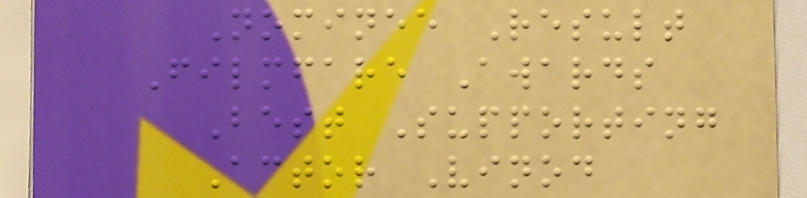Nominee Result
Filmfare Awards
Best Supporting
Actor Vinod
